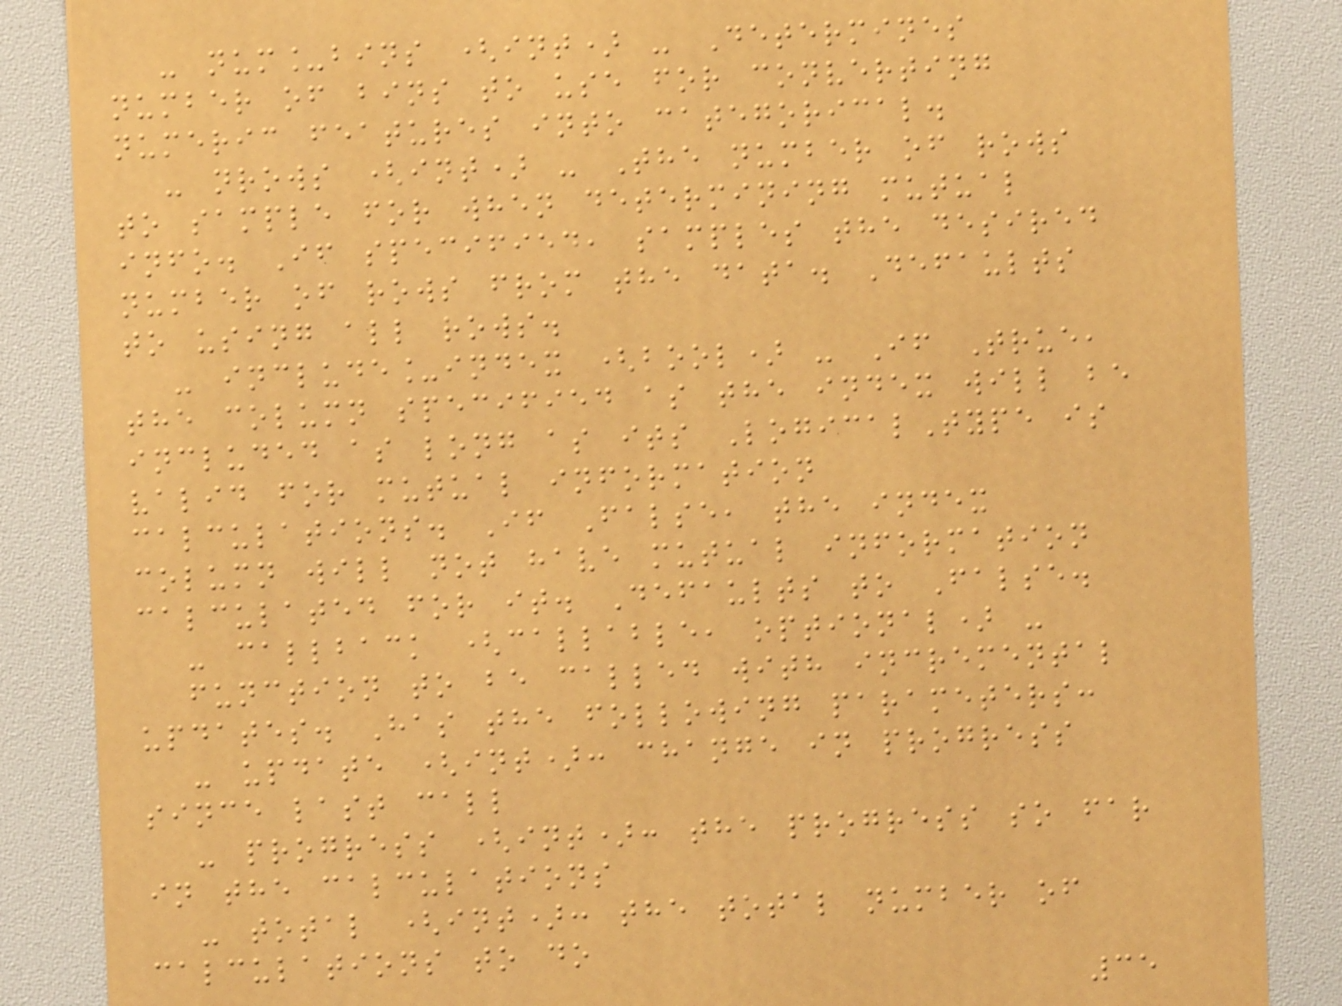- num_bins (int) - Determines
number of bins to use for converting
numeric features into categorical.
- nrows (int) - The number of rows
to sample for when determining mutual
info. If specified, samples the desired
number of rows from the data. Defaults
to using all rows.
- include_index (bool) - If True,
the column specified as the index will be
included as long as its LogicalType is
valid for mutual information
calculations. If False, the index
column will not have mutual information
calculated for it. Defaults to False.
- callback (callable, optional) -
function to be called with incremental
updates. Has the following parameters:
- update (int): change in progress
since last call
- progress (int): the progress so far
in the calculations
- total (int): the total number of
calculations to do
35
